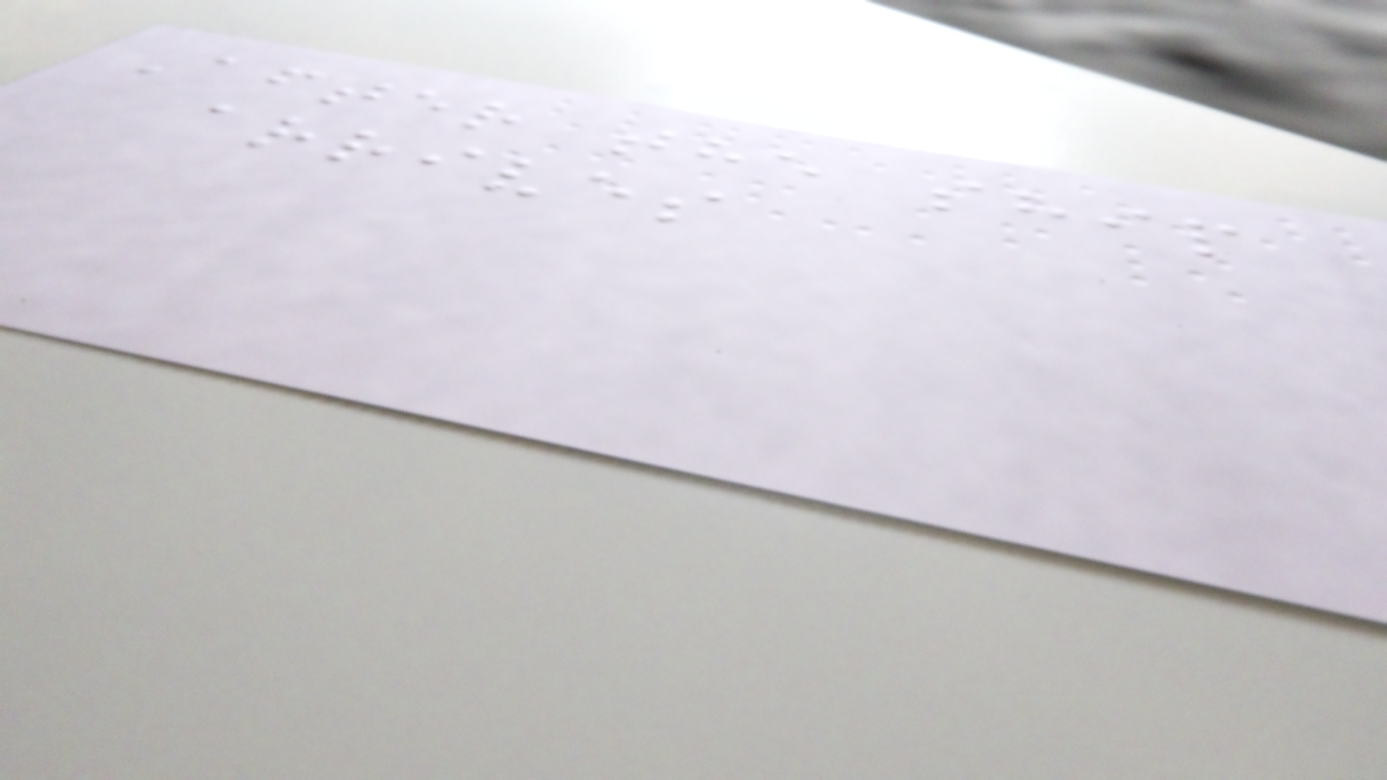After the ship
arrives
